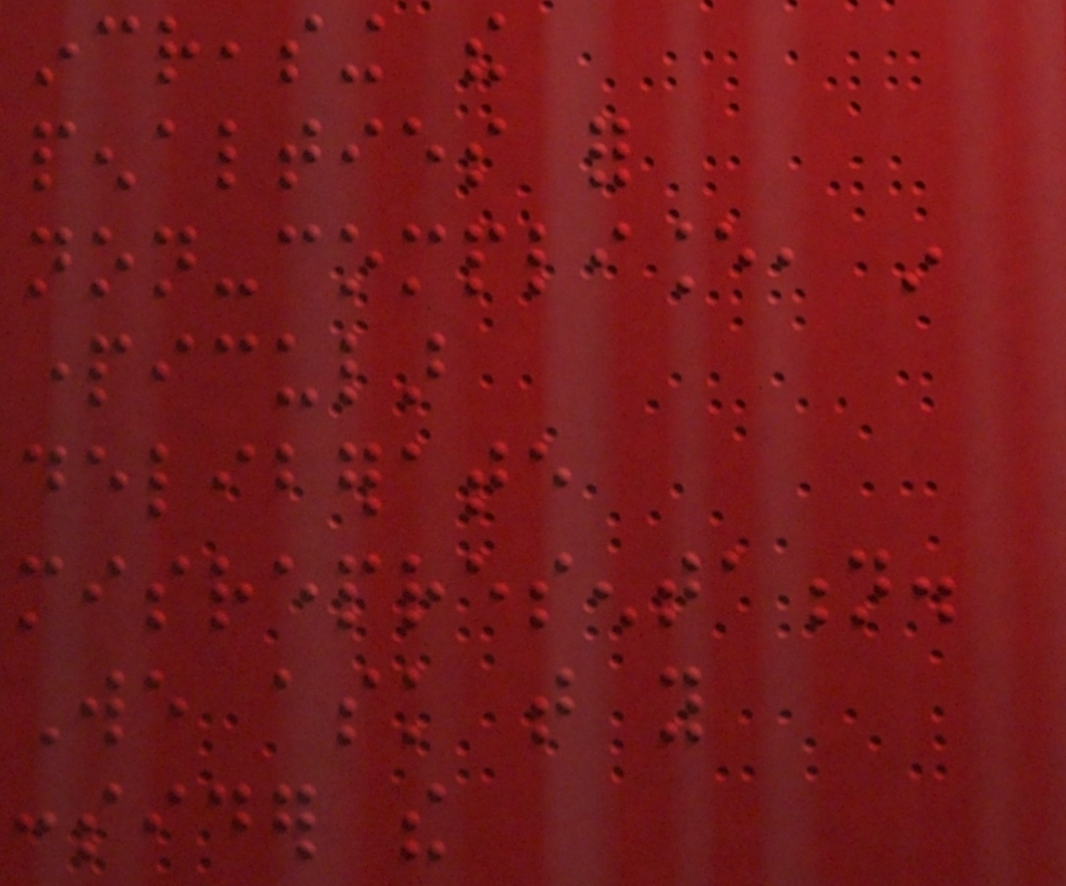increasing the
penalties for
non-compliance, in
particular
deliberate
misrepresentation.
We ask that you
consider the
